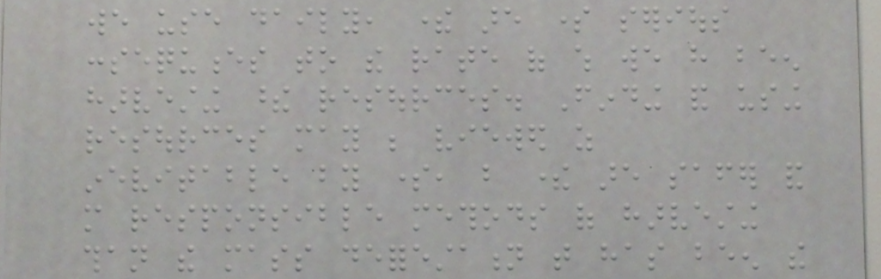we use daily, there are some serious
consequences to the rate of which we have been
harvesting these resources. Finding and using
resources may be viewed as
inevitable by some, but there are safer and
more responsible methods of harvesting
than the mass deforestation that has been the
